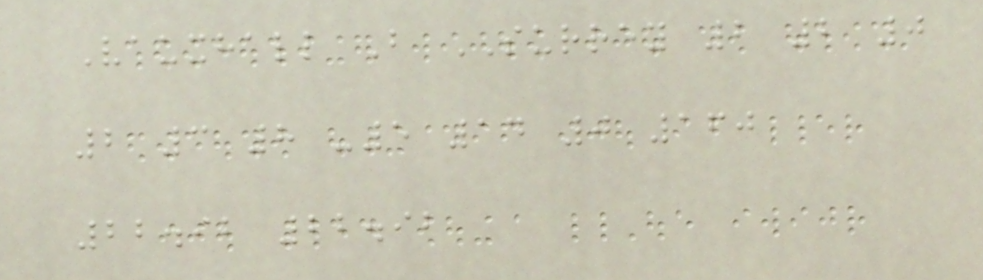Vauxhall B SURREY 2 2 0
2 3 8 -5 14 0 160
22.92 22.92
